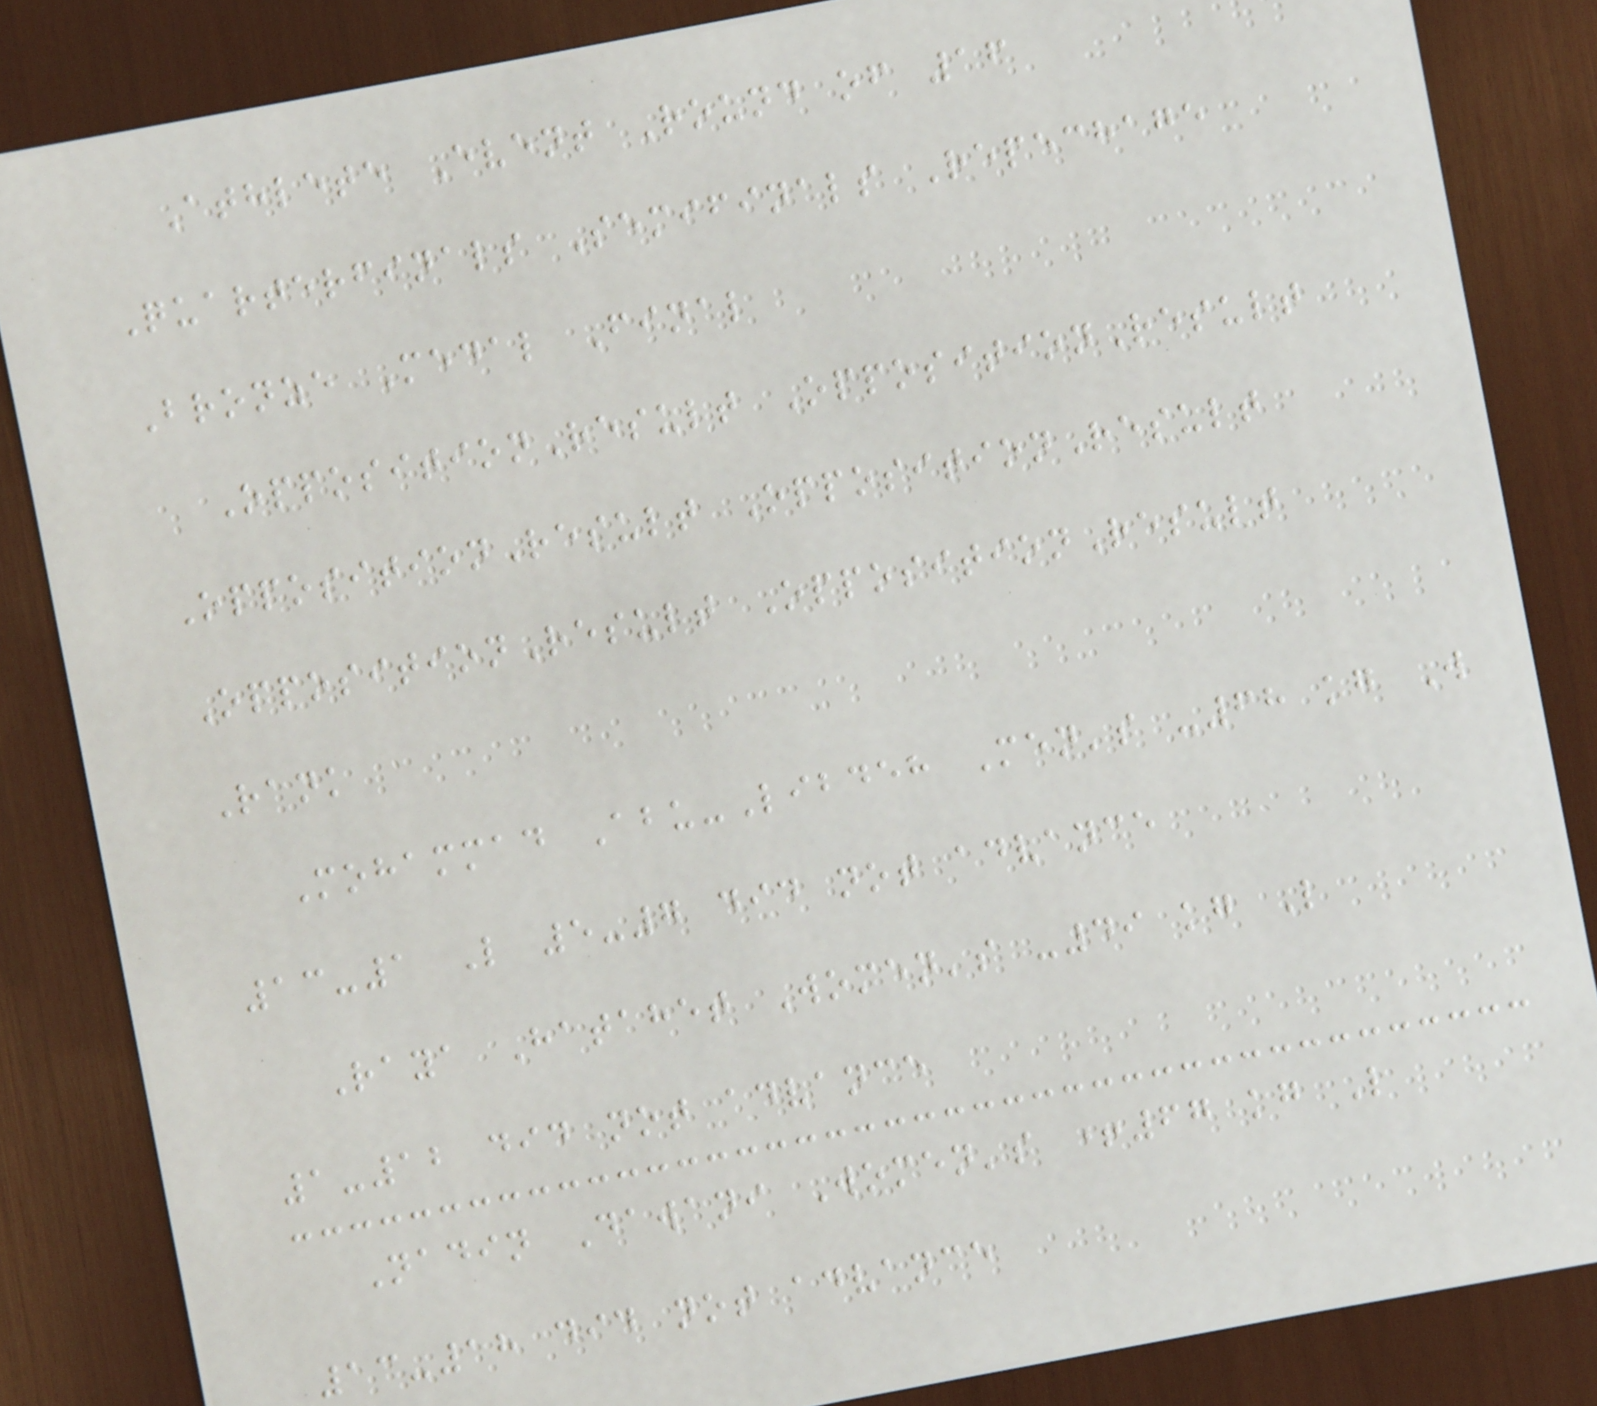Athlete Event Round of 16
Quarterfinals Semifinals Repechage
Bronze Medal Final
OppositionResult OppositionResult
OppositionResult OppositionResult
OppositionResult OppositionResult
Rank
Mohammad Abu-Libdeh Men's -68 kg W
13-1 L 5-7 did not advance
Raya Hatahet Women's -49 kg L
1-12 did not advance
Nadin Dawani Women's +67 kg L
13-18 did not advance
